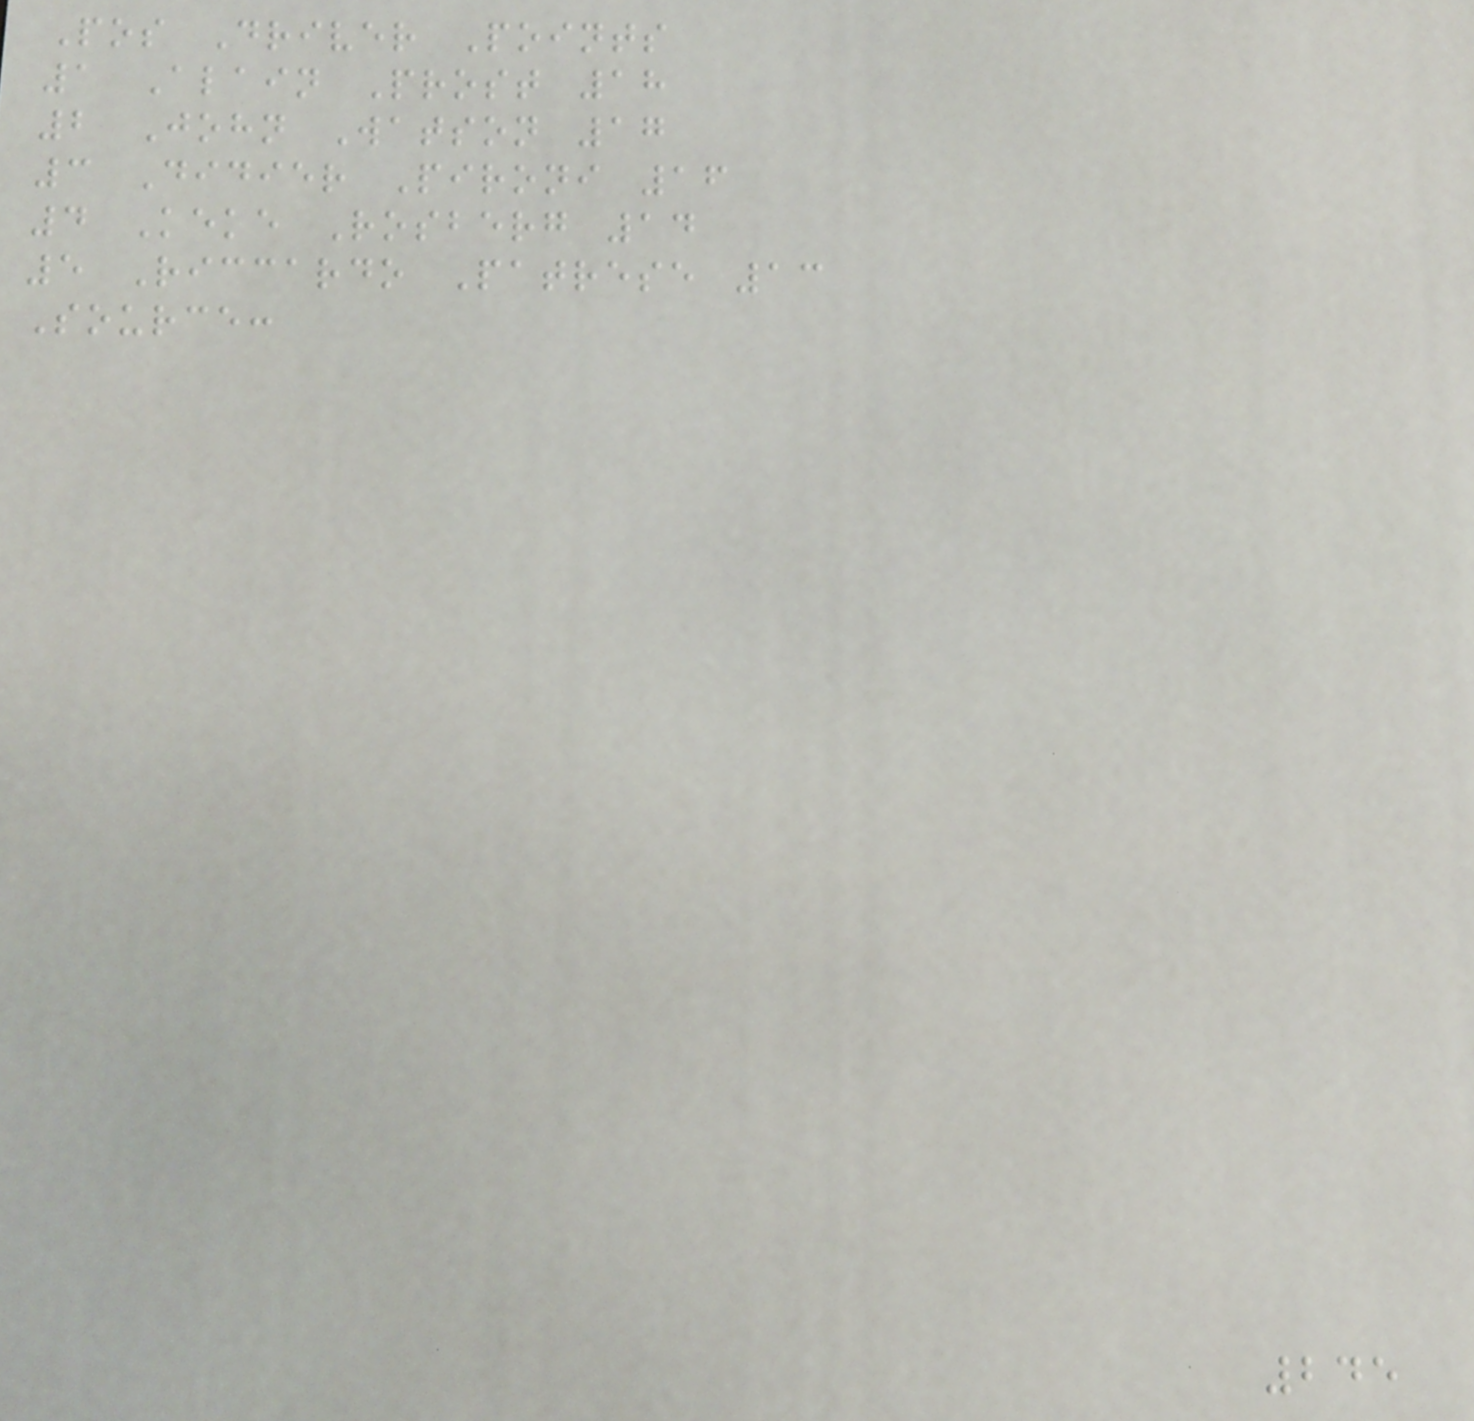Pos Driver Points
1 Alain Prost 18
2 John Watson 17
3 Didier Pironi 16
4 Keke Rosberg 14
5 Riccardo Patrese 13
Source:
245
